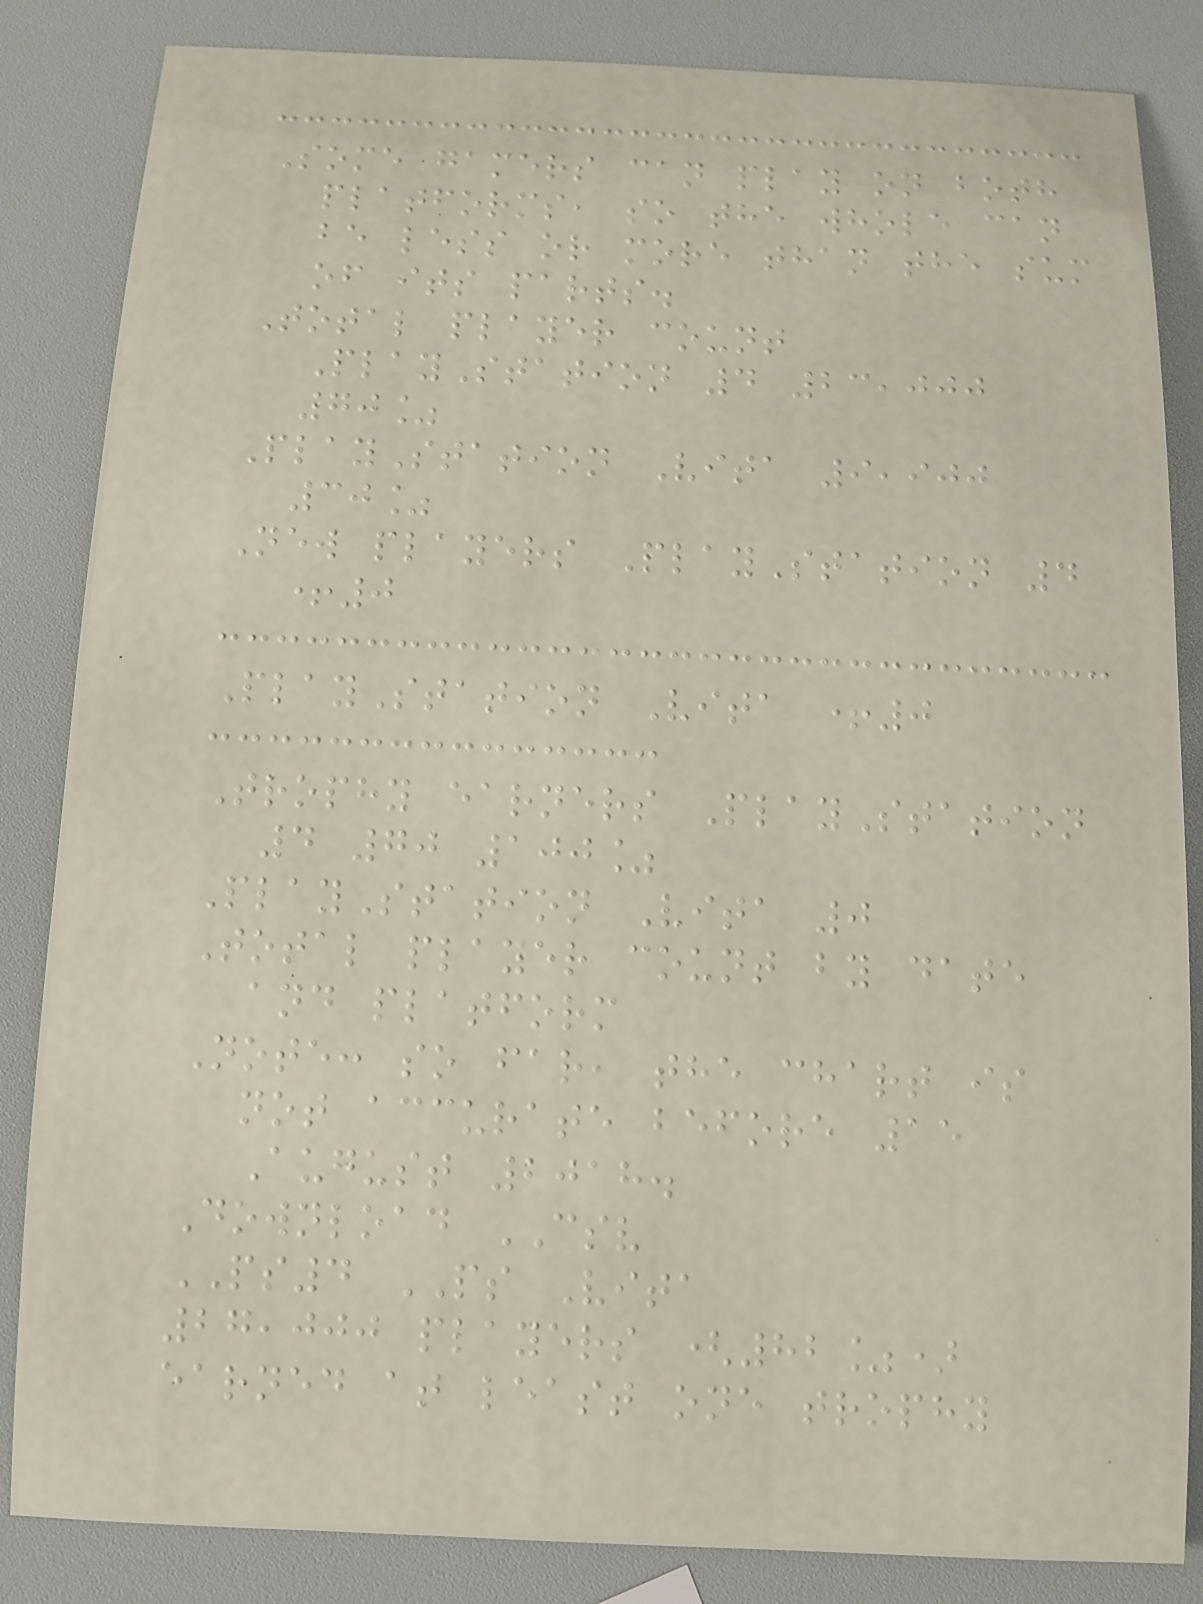Some gamers can play on both
platforms, so the whole can
be less or more than the sum
of its parts.
Total player count
PlayStation 4 23,000
70%
PlayStation Vita 9,900
30%
New players PlayStation 4
+0
PlayStation Vita +0
Trophy earners PlayStation
4 70 100%
PlayStation Vita 0
Total player count by date
and platform
Note: so far, the chart is
not accurate before 15
August 2018.
Download CSV
PS4 PS Vita
27,000 players (82%)
earned at least one trophy
